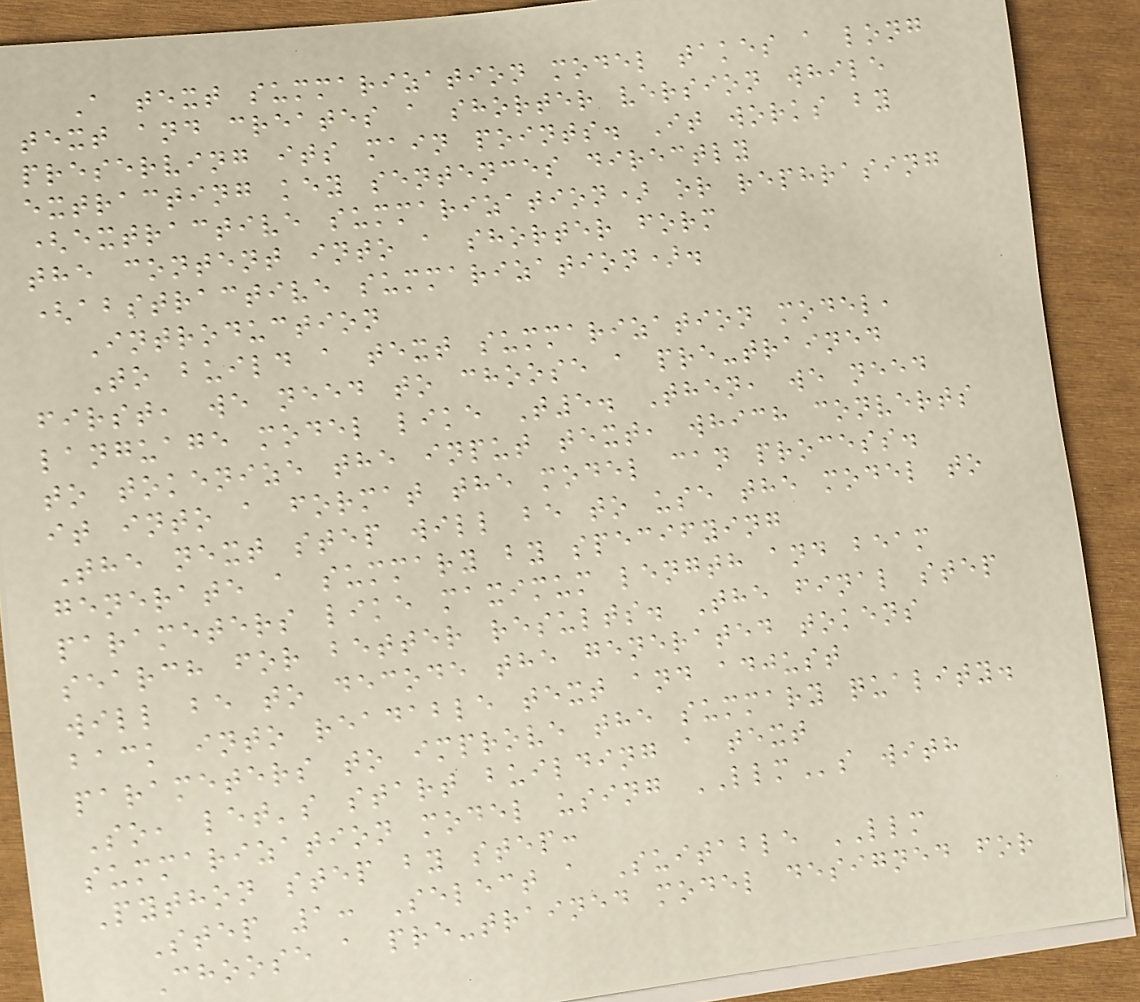A text summarization model takes a long
text and creates a shorter version while
preserving its main points. It works by
extracting key sentences directly
(extractive summarization) or rephrasing
the content into a shorter form
(abstractive summarization).
Introduction
To build a text summarization model,
first, we need to choose a pre-trained
language model like T5. Then, we need
to tokenize the input text, which converts
it into a format the model can process.
The next step will be to use the model to
generate a summary by specifying
parameters like maximum length and beam
search for better results. The final step
will be to decode the generated tokens
back into readable text and adjust
parameters to improve the summary quality.
So, let's start building a text
summarization model using LLMs with
Python step by step:
Step 1: Select a Suitable LLM
Choose a pre-trained model designed for
